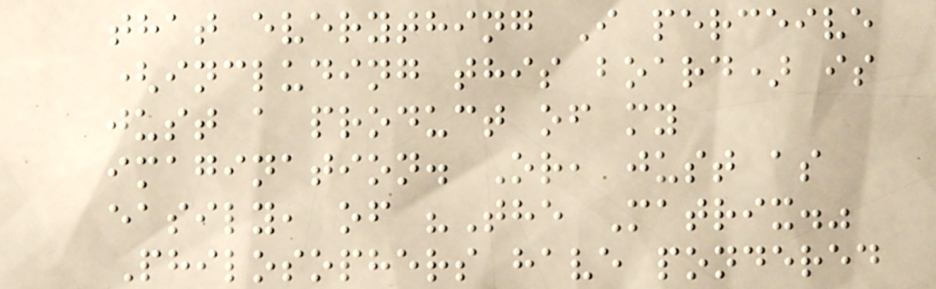that everything I perceive
(including this board) is
just a product of my
imagination. Or, just as
easily, of "The Matrix."
Philosophers have pondered
